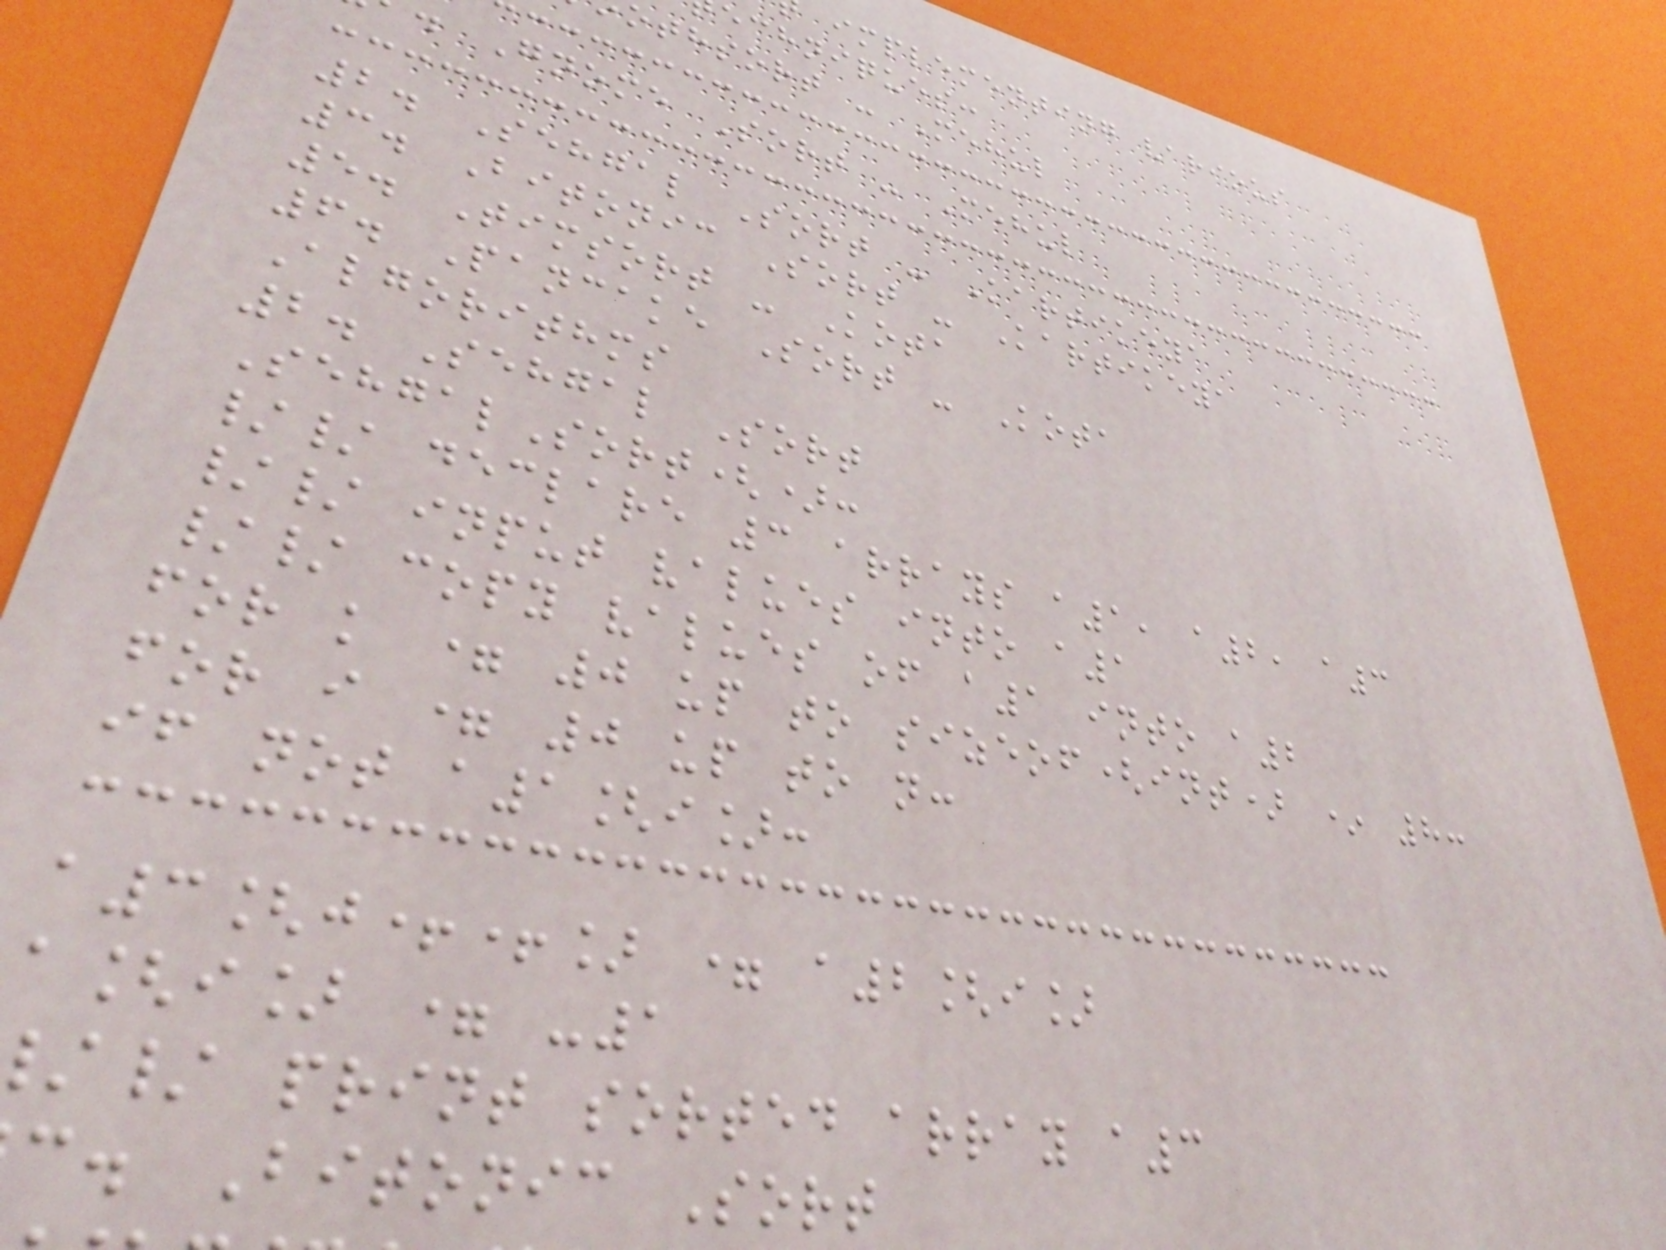implementing various
echniques:
othsort - Mehul
. Gnome Sort - Mehul
2. Sehgal Sort - Kartikeya
3. Bitonic Sort - Kartikeya
5. Timsort - Kota
6. Pancake Sort - Kota
Algorithms
2. Sehgal Sort
SehgalSort():
// declare 3 arrays a1, a2, a3
// input values into a1
// copy values of a1 into a2
for k = 0 up to sizeof(int) * 8:
for i = 0 up to n:
if not a1[i]:
a3[j++] = a2[i]
a[i] = -1
/ print sorted array a3
c. Bitonic Sort
